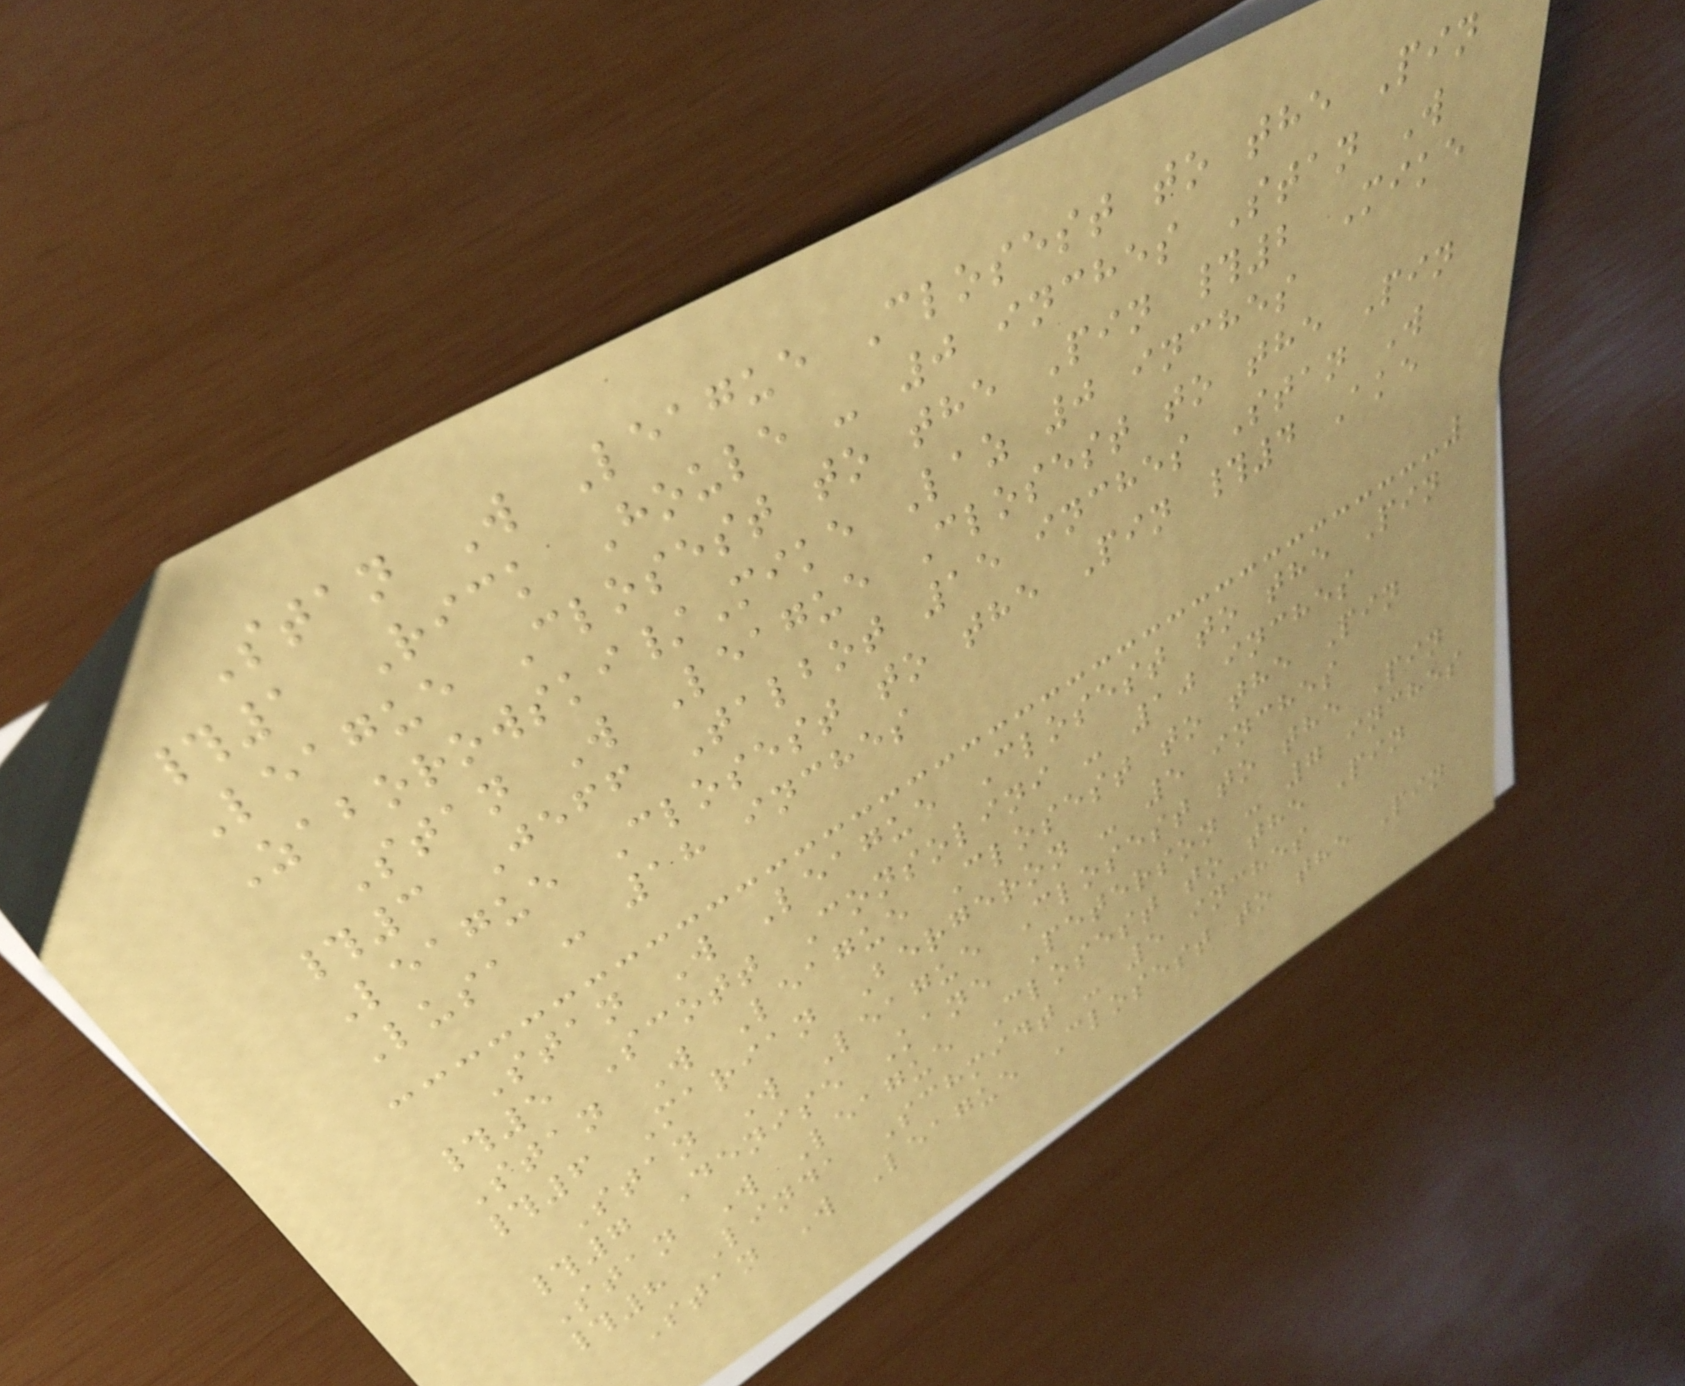Stan W League Closest to the Pin
#1 Rick Houle - 0 inches Stan W
League Closest to the Pin #2 Mike
Zaborowski/Mike Laz 0 inches
Stan W League Closest to the Pin
#3 Jeff Talbot 15 inches Stan W
League Closest to the Pin #4 Ake
Lusa - 18 inches
Stan W League Closest to the Pin
#5 Scott Consolini - 10 inches
Stan W League Closest to the Pin
#6 Marian Bergeron - 5 inches
Stan W League Closest to the Pin
#7 Denise Kane Peterson - 7 inches
Stan W League Closest to the Pin
#8 Linda Schmidt - 5 inches
Stan W League Closest to the Pin
